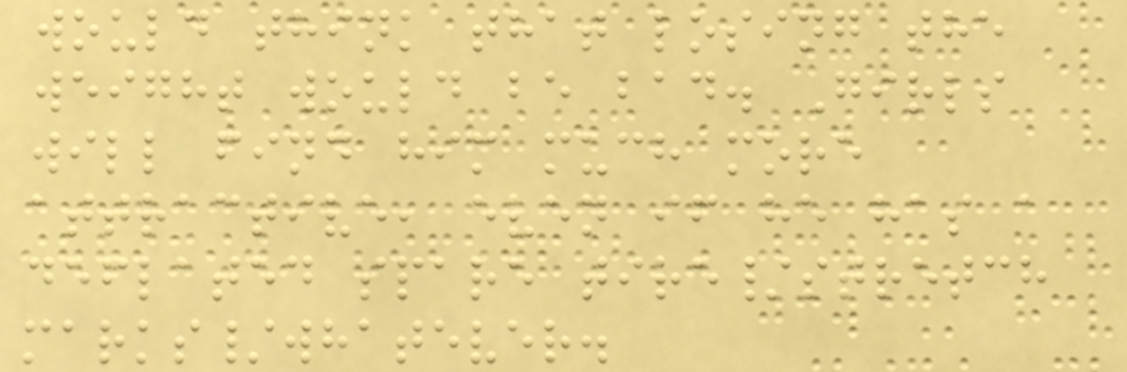would think that losing the
weight would be bad. Girls
will find him much more
attractive, even if he has a
deflated spare tire/stretch
marks/whatever.
